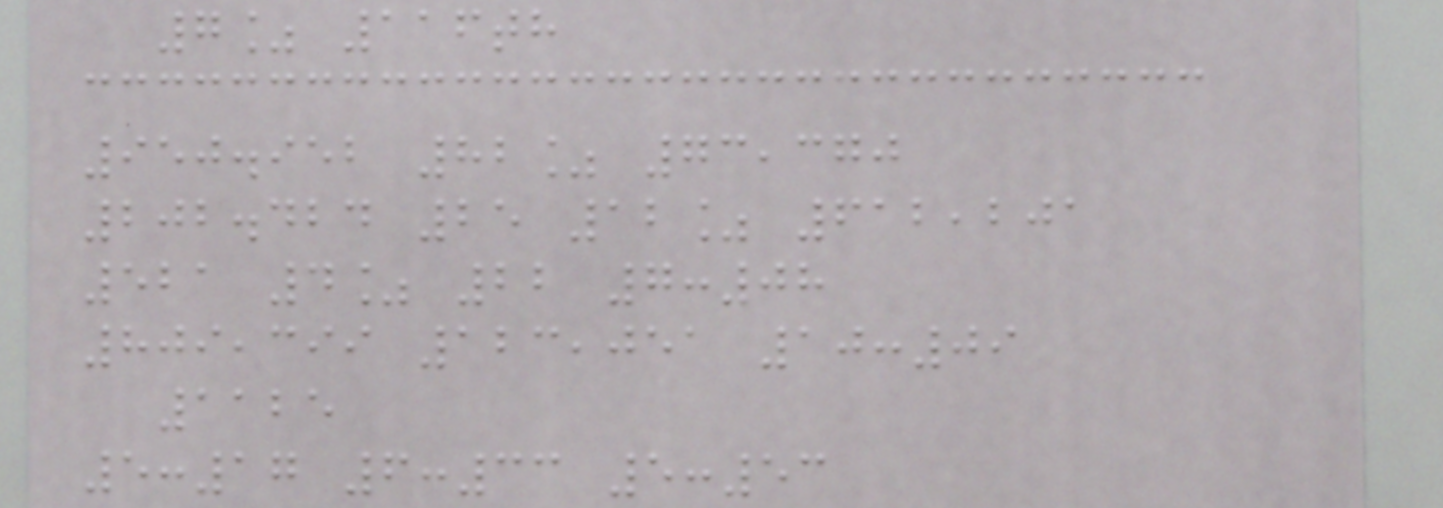7% 116th
950.952 82% 73,370
202.424 25 12% 612,201
521 4% 22 7:08
809,399 123,051 10:09
1125
5:17 6:33 5:53
